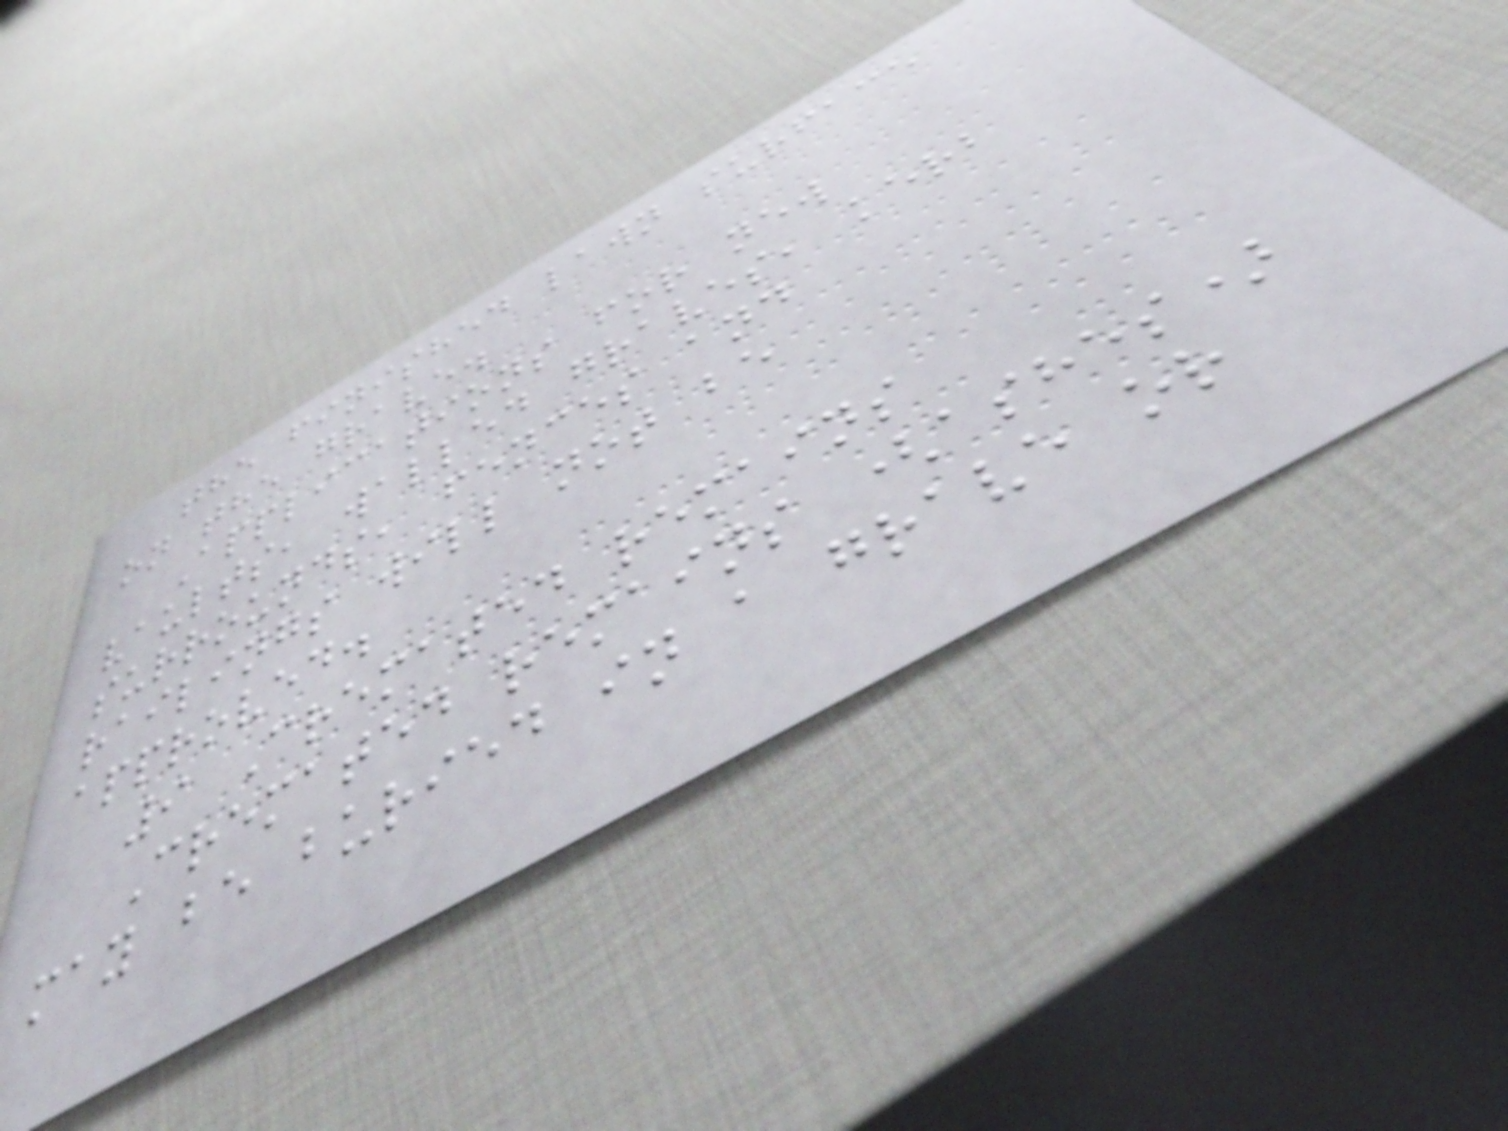the finished lawn surface
on the grave.
Applications for new
vaults, walled graves, kerb
surrounds, fences and
railings will not be
approved.
9 Cremated remains
Cremated remains (ashes)
may be buried in a grave or
